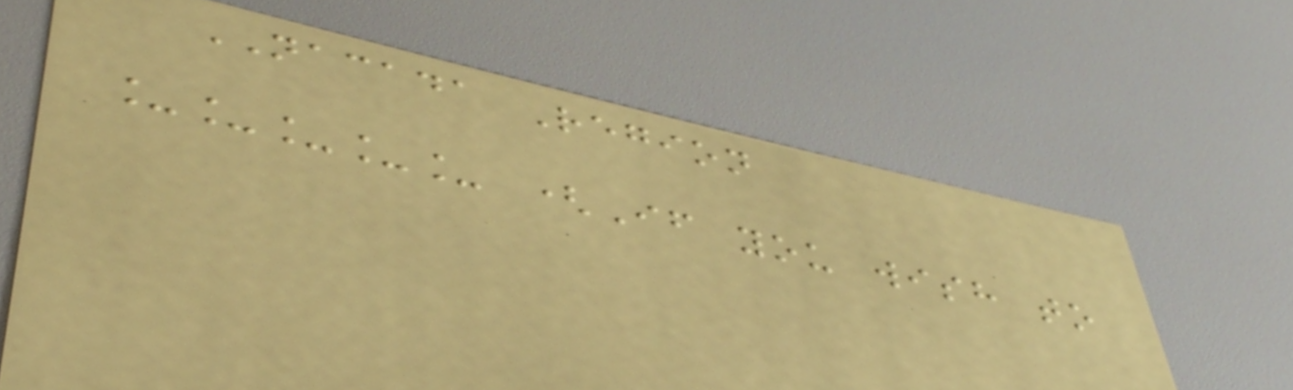NACADA Region
_____ (If you wish to
